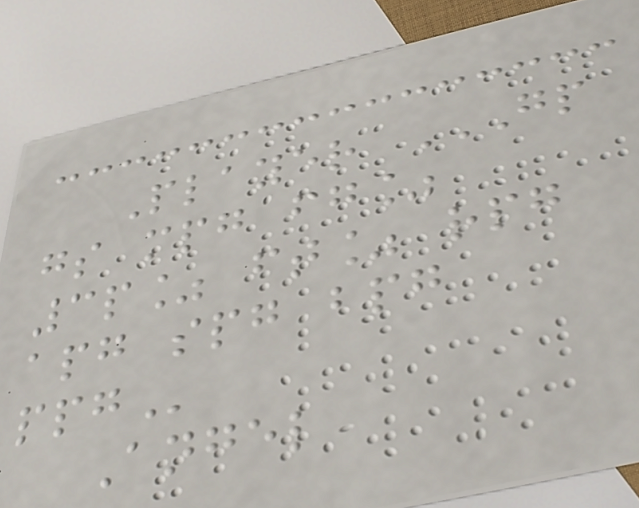Player GP
GS MPG FG%
3P% FT% RPG
APG SPG BPG
PPG
Angel
